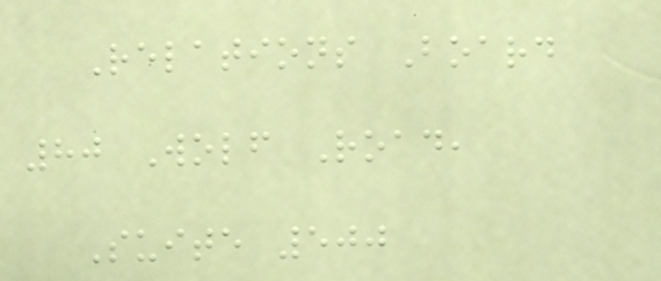Relations Board
80 Wolf Road,
Suite 500
